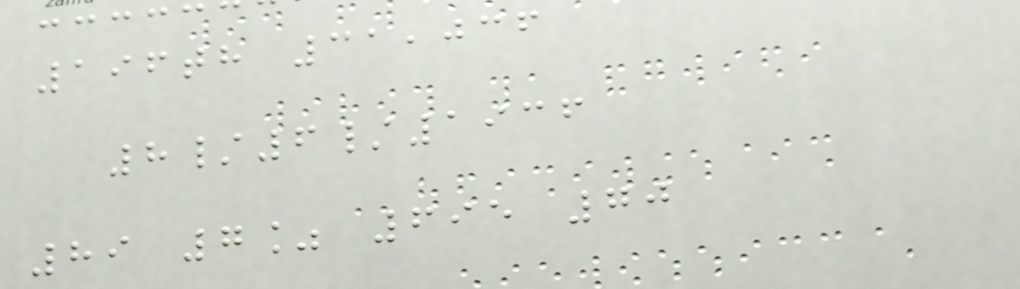196th 31,036
8/6/1936
89 7% 695 70
